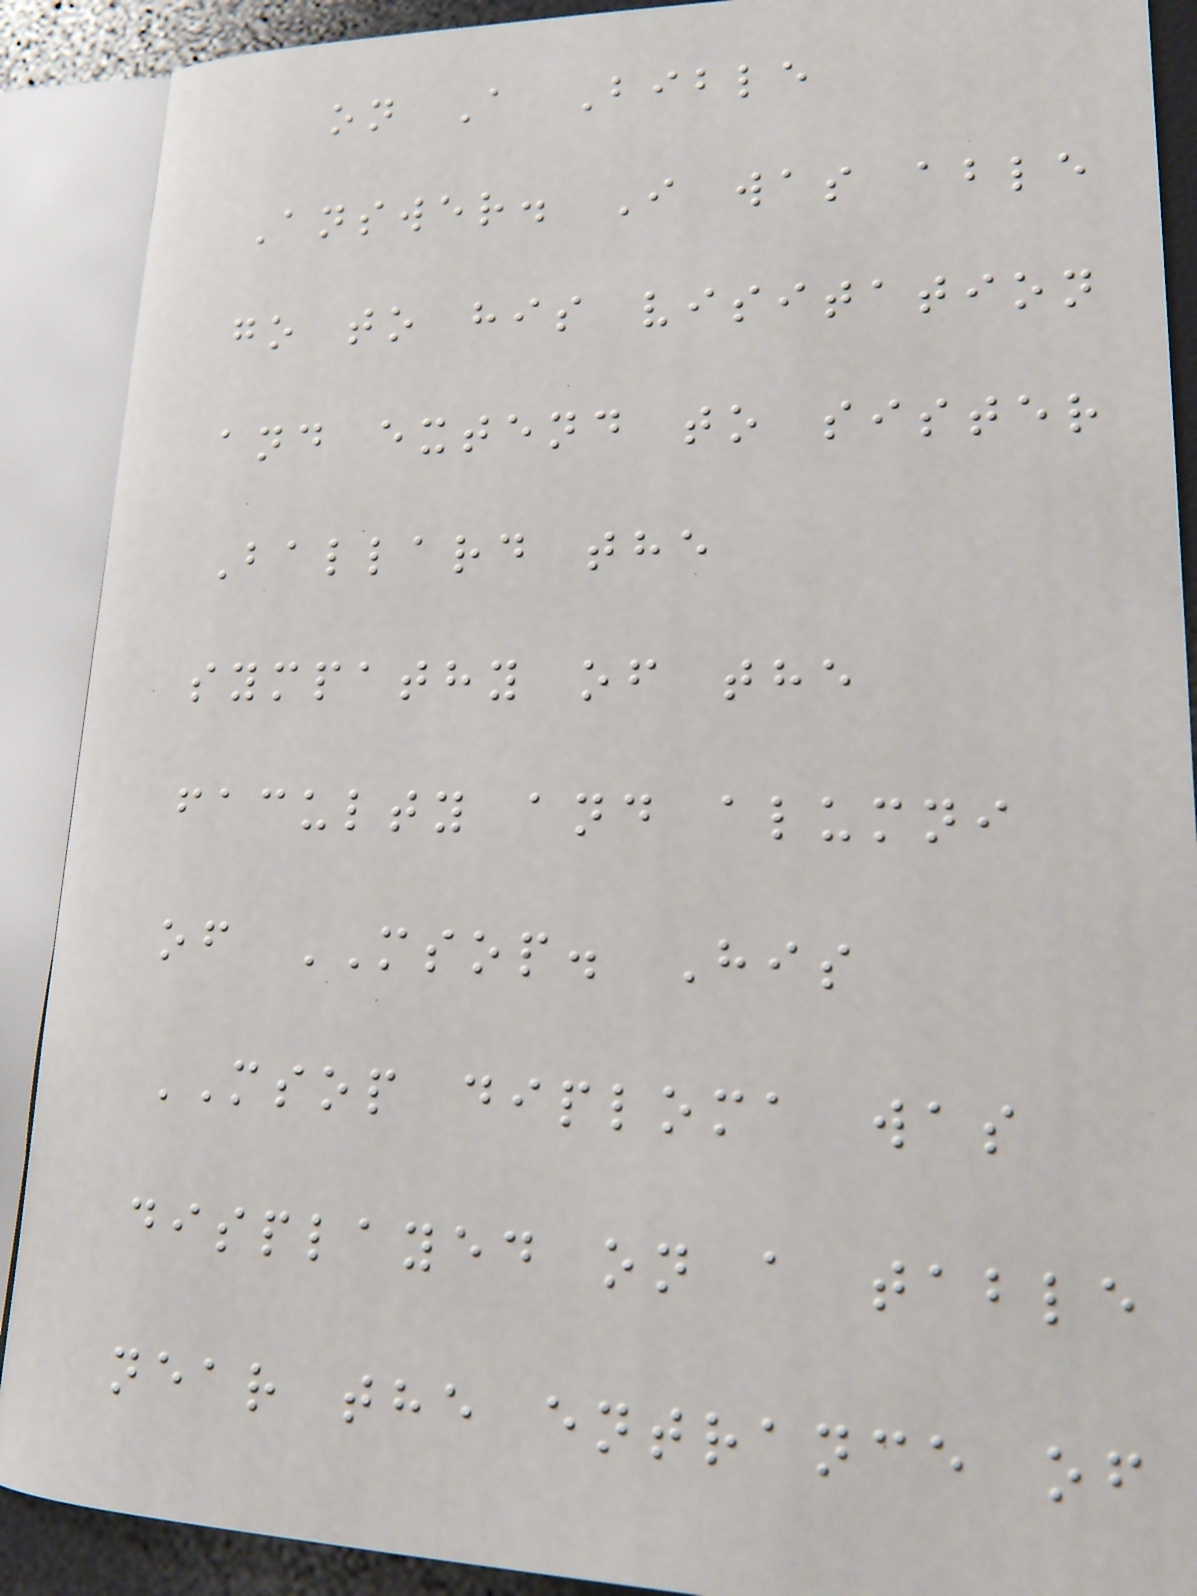on A Bible
Answer. I was able
go to his visitation
and extend to sister
Ballard the
sympathy of the
faculty and alumni
of MSOP. His
MSOP diploma was
displayed on a table
near the entrance of
